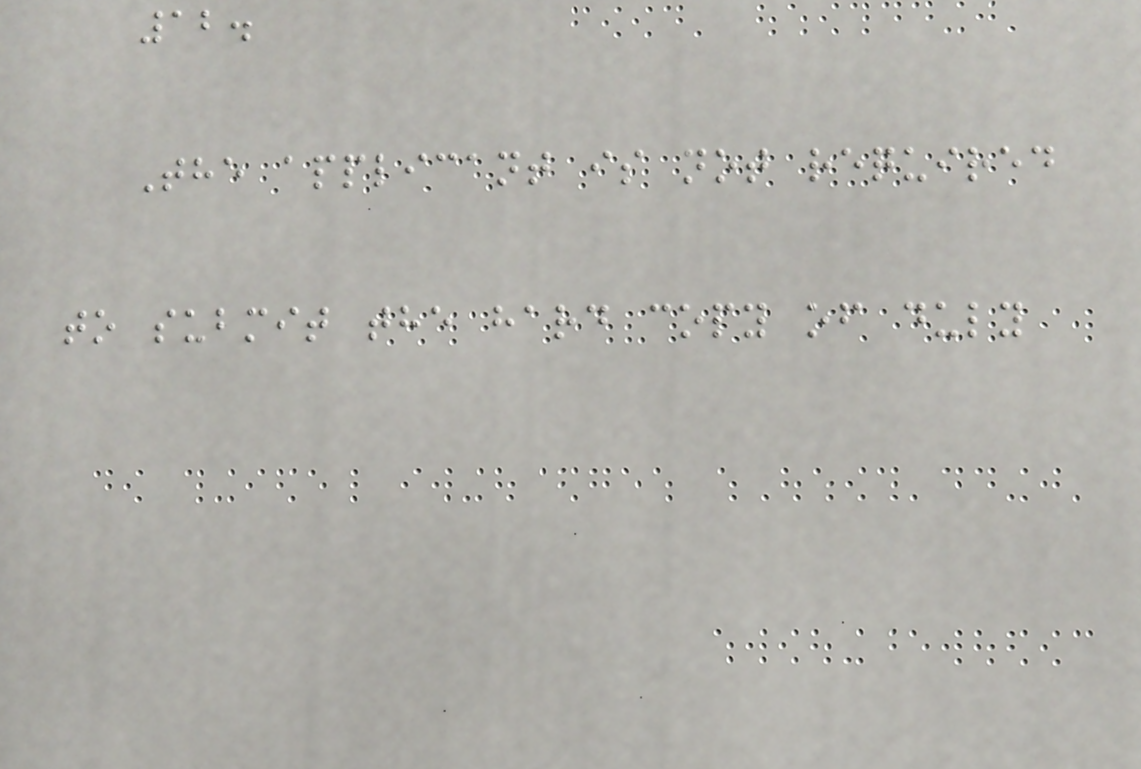12.
The applicant is not required
to submit the hard copy of duly
